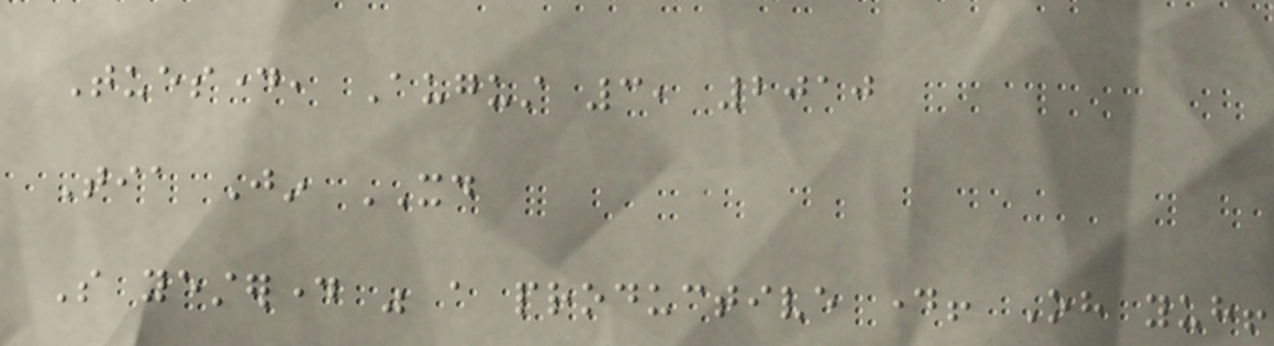Tuesday, August 3, 2010
Tia Jin XD
So yesterday was a productive day! Oh yuh!
